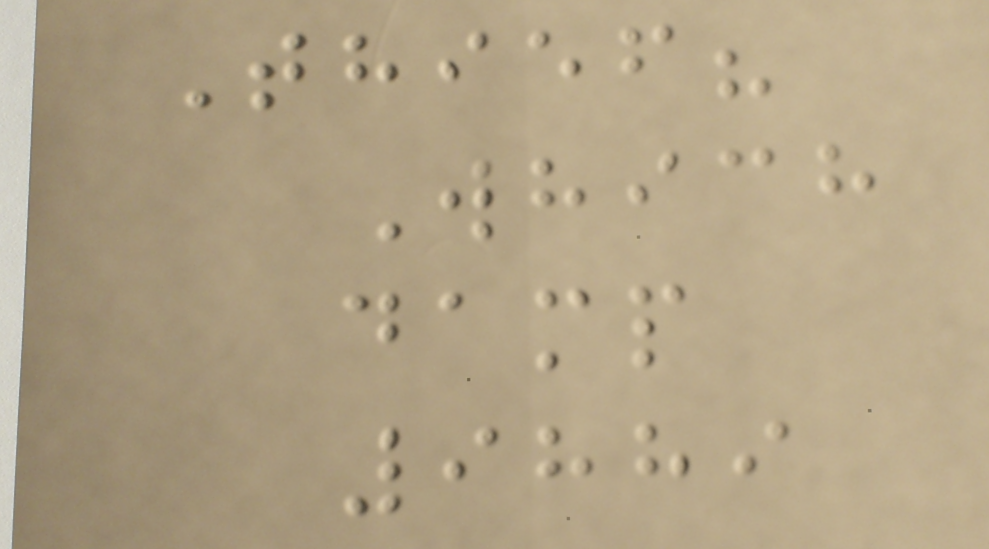Thief?
Which
damp
9889
